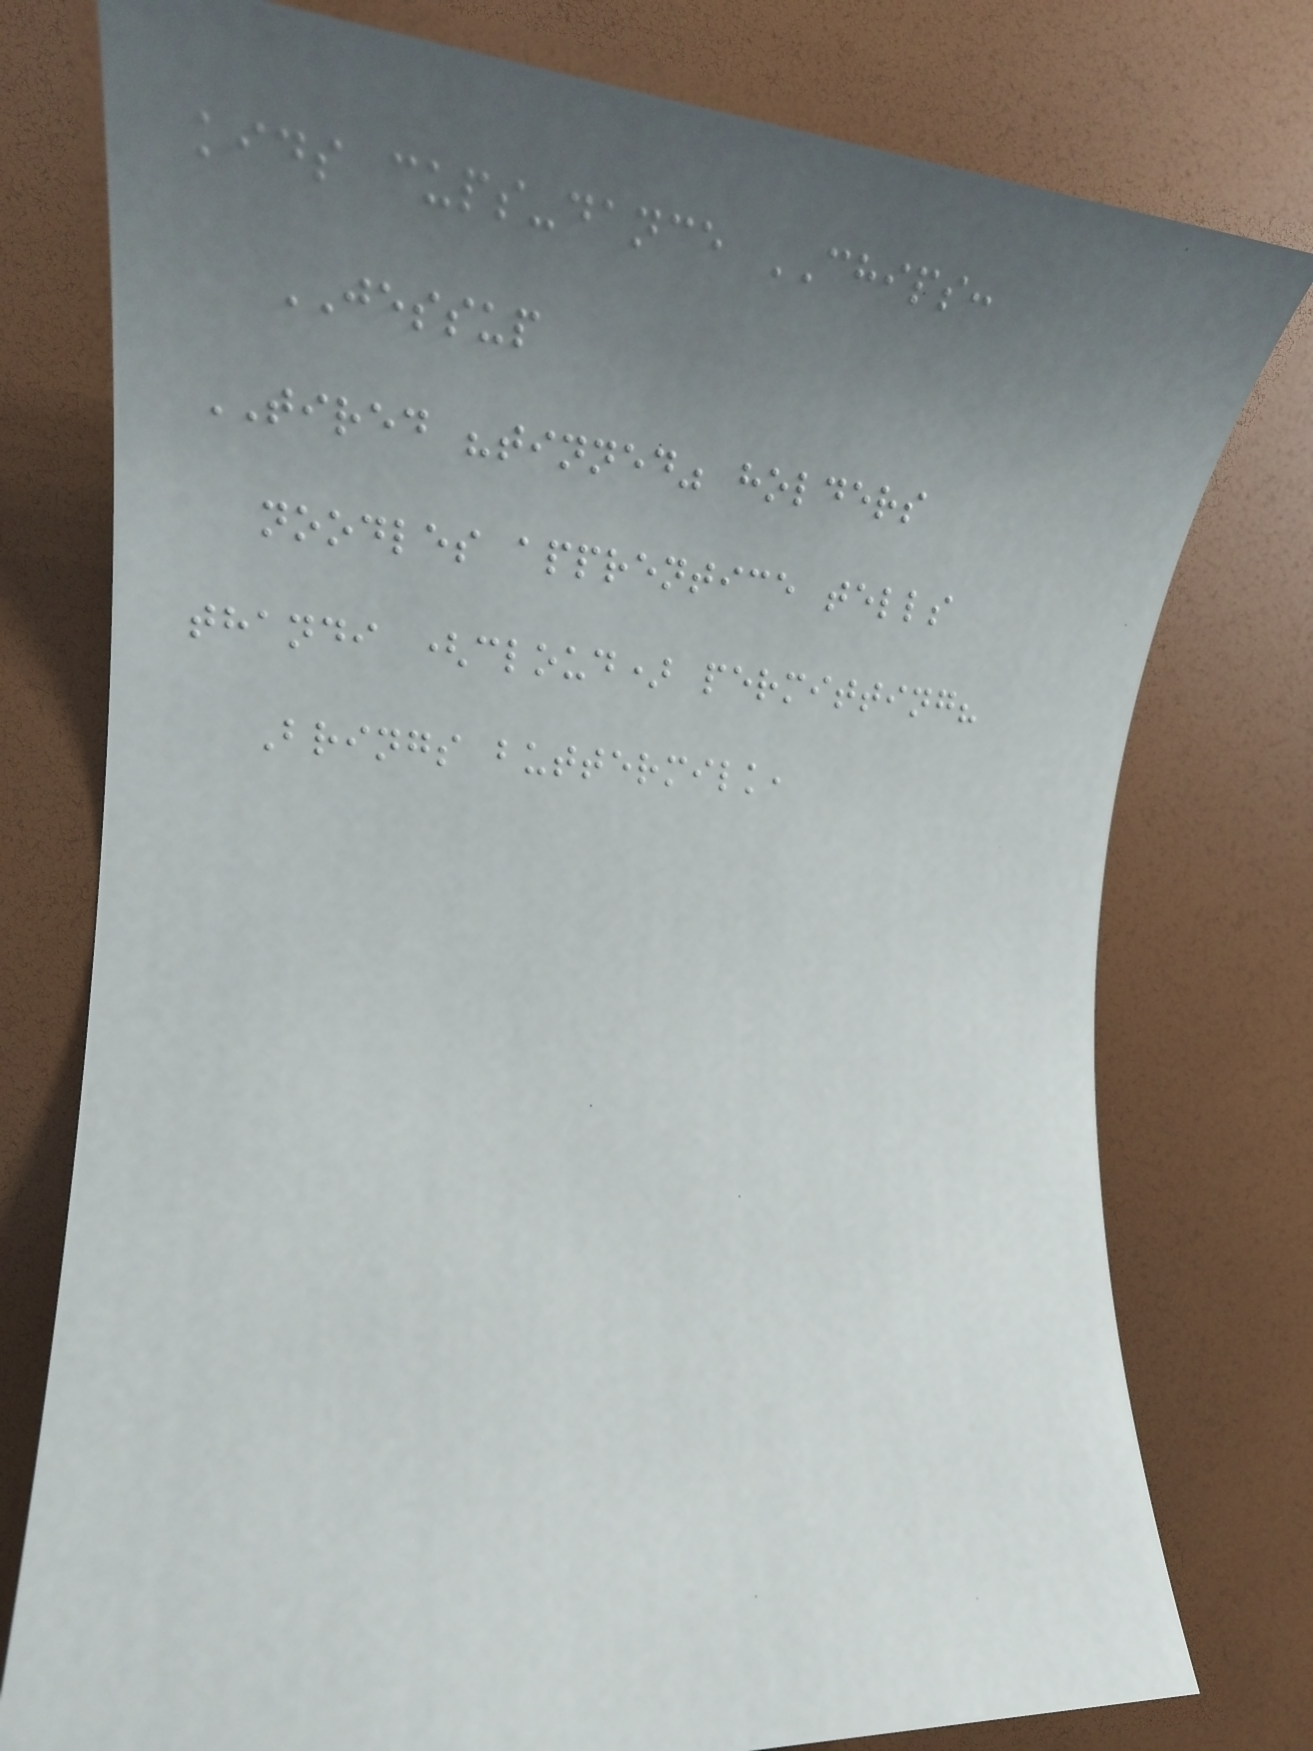kids cups-dance CHIPS:
JESSUP
TIRED "tinned" holders
noodles apprentice tells
thandi (cloud) permitting?
Brings buttermilk,
